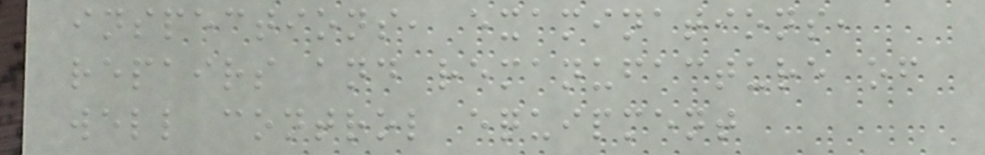inspections, examinations,
repairs and remanufacture of
well control equipment
